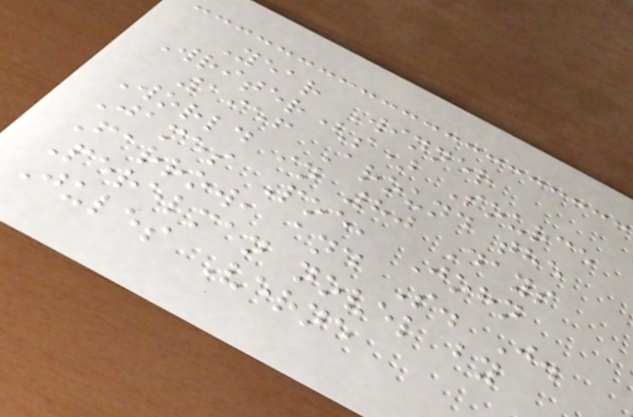Year Winner
Writer(s) Source
1956 Around the
World in 80 Days
James Poe, John
Farrow, and S. J.
Perelman novel by
Jules Verne
